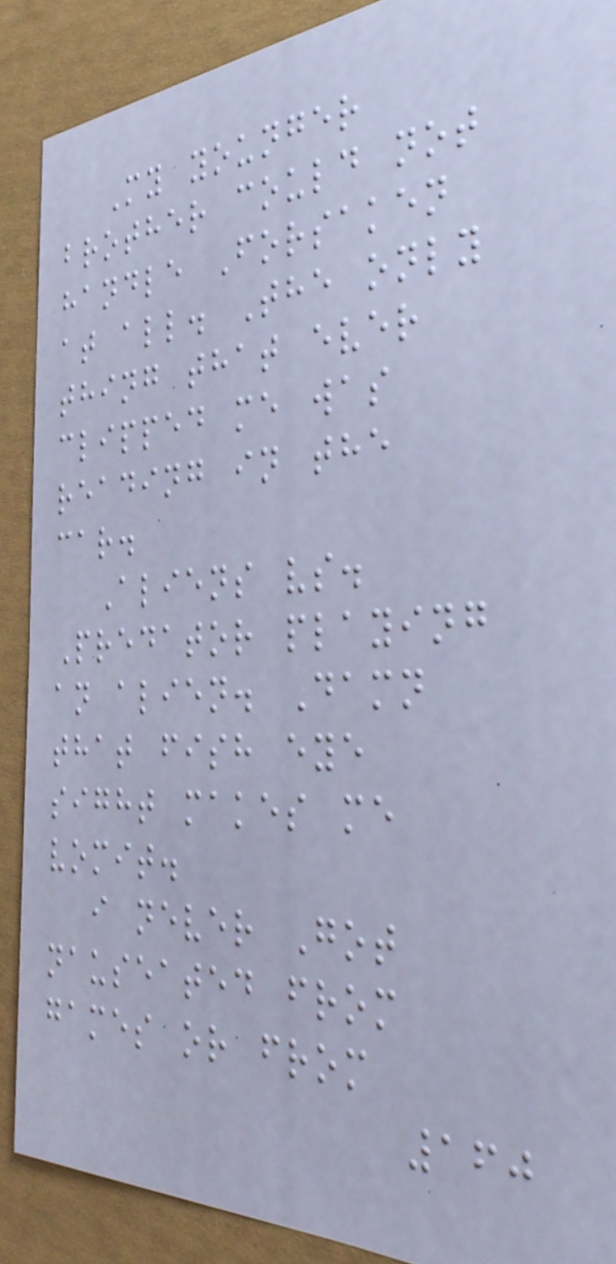My younger
brother could not
handle Forsaken
at all. The only
thing that ever
clipped me was
reading in the
car.
Aliens vs.
Predator playing
an alien. Damn
that fish eye
sight makes me
vomit.
i never Got
nauseated from
games or from
160
